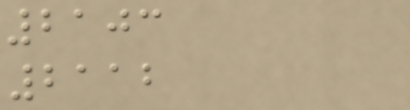2103
2112
